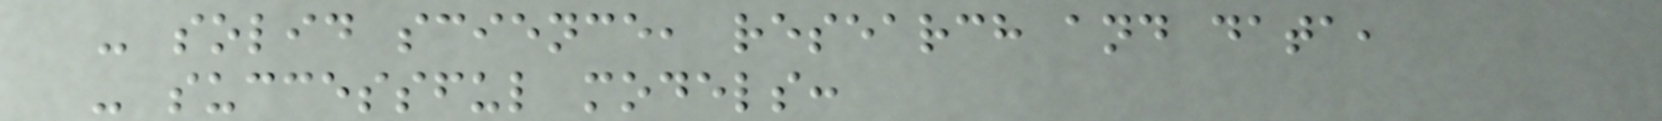- solid science, research and data,
- successful models:
